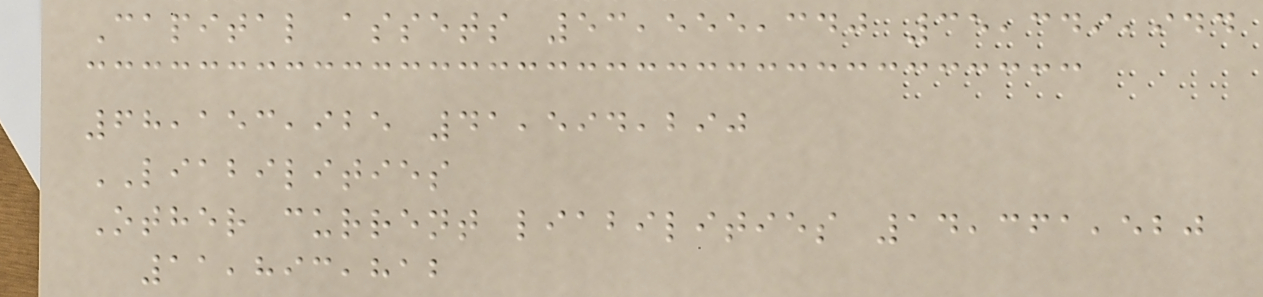Capital assets 53,555,340 35,349,944
68,153,925 41,594,290
LIABILITIES
Other current liabilities 14,361,520
11,893,812
